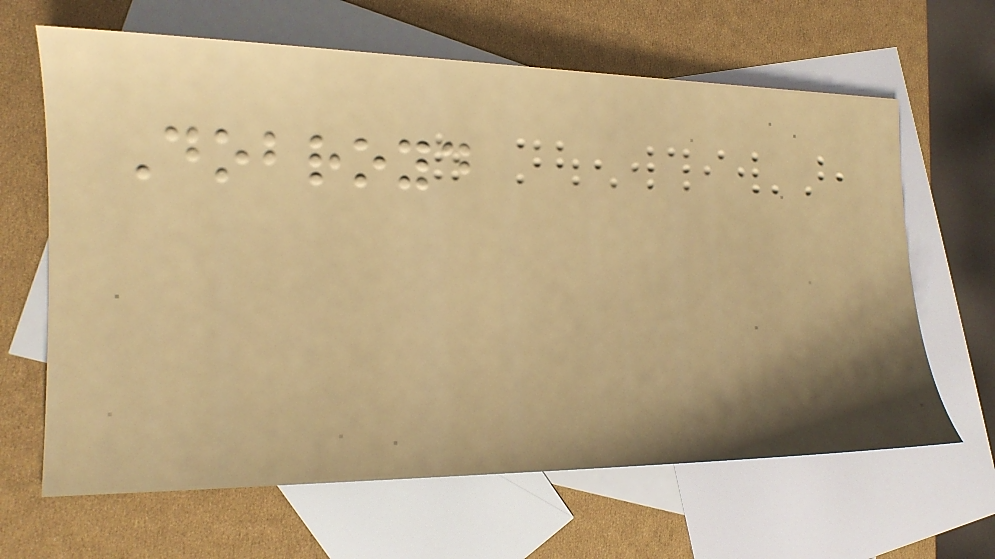Dobroyd
